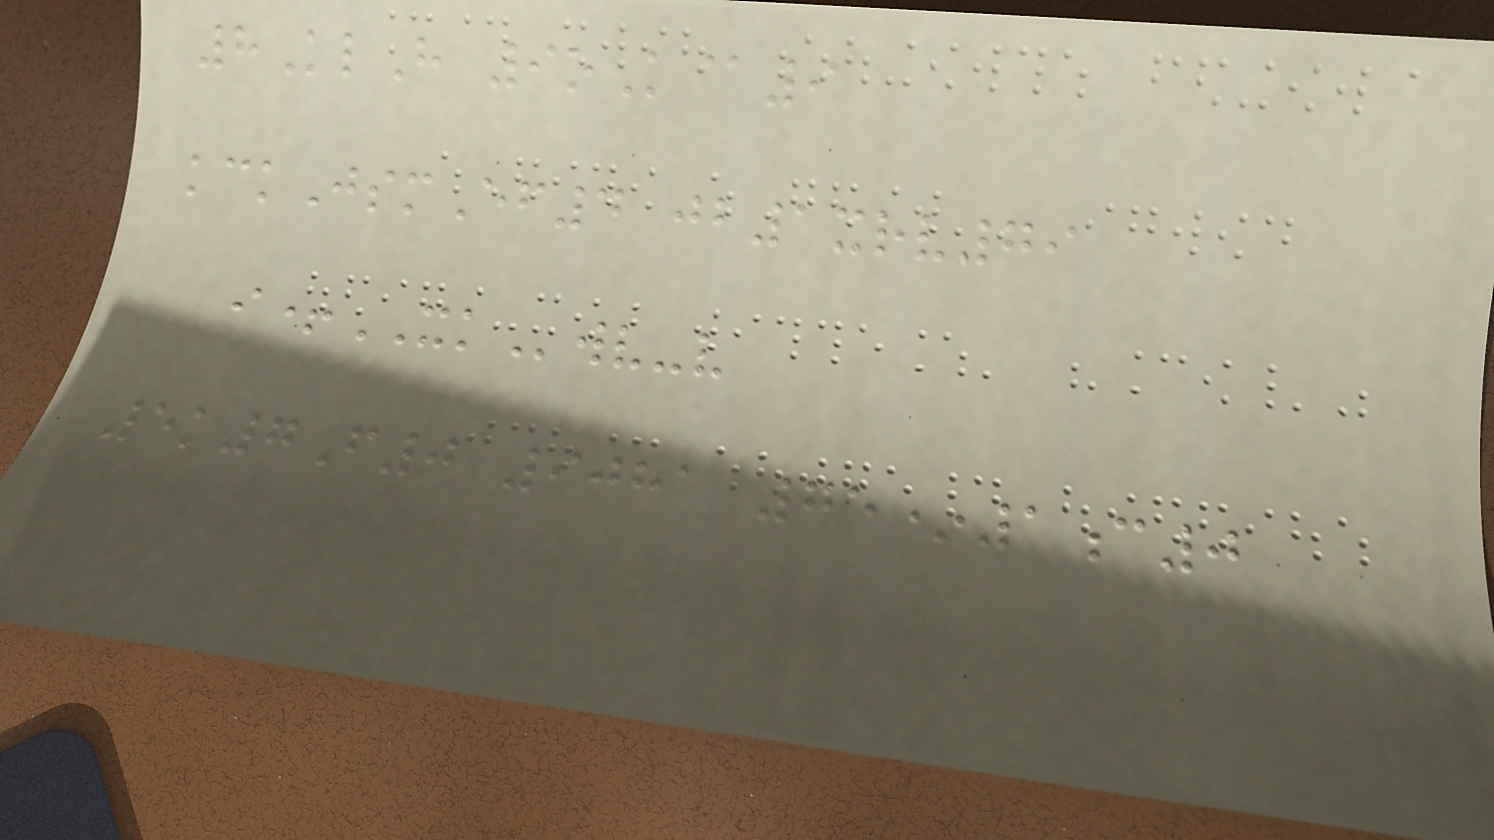8KlH 9oK@9
kckJsmEf4 jb1xrv79
i+XKwv-v
5k7F0 9081 75*1c0
